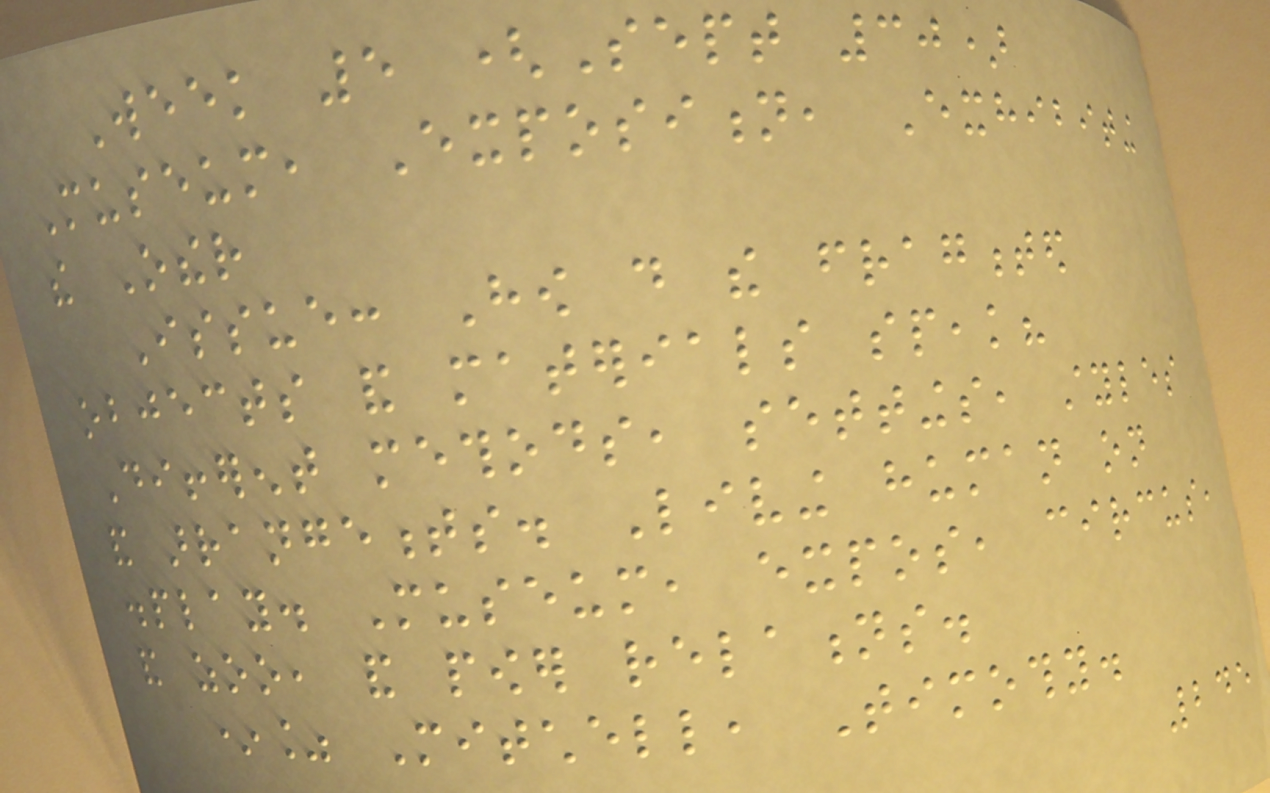Week 5 (Sept 30)
Museum, Exposition, Exhibiting
the Other
Issue: How do the fragmented
objects and materials speak?
Different methods, settings, styles
and arrangements. Living human on
display. Museum, expos, circus,
and zoo, and power relations.
*% Mitchell, Timothy.
245
